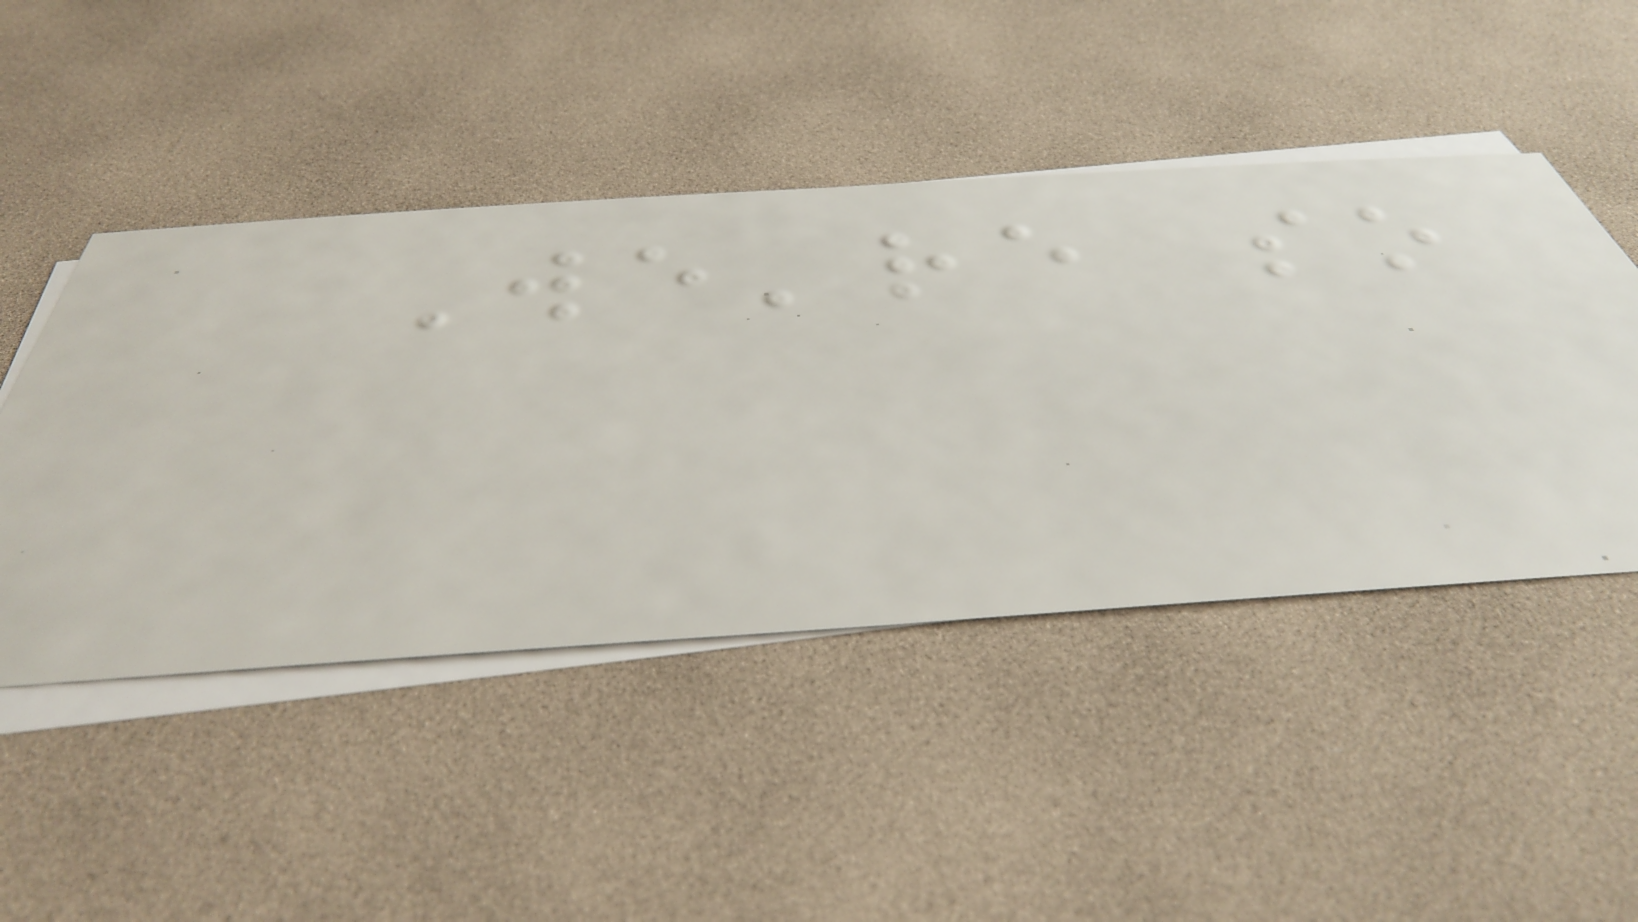We're so
